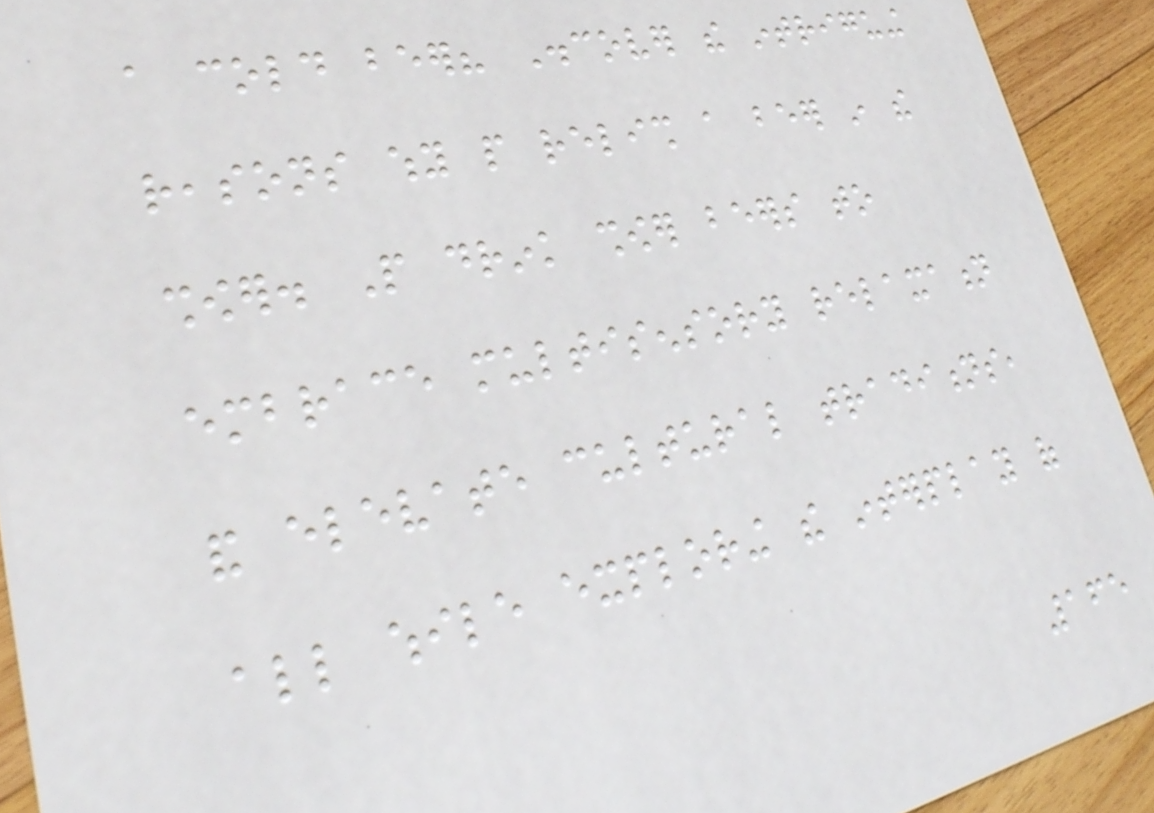a cold beer? Discover the intriguing
reasons why people relish a beer in the
shower. People drink shower beers to
embrace multisensory relaxation
and elevate cultural traditions,
all while exploring the interplay of
165
